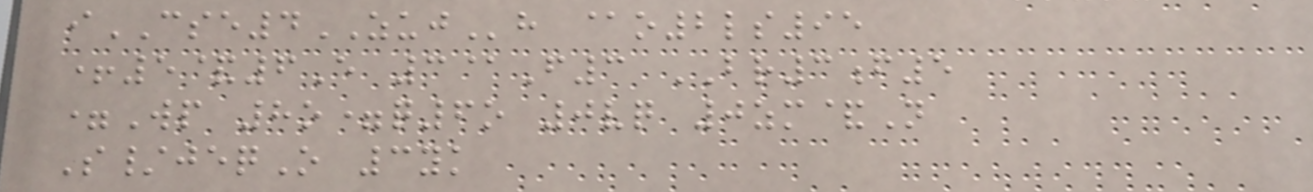iCSE4ZUJh @o2ls95
+5&6E 3@F3 BR3f5
=Wp 8o=q6o 0vq 0zm&N
S/jeqO 3yk
